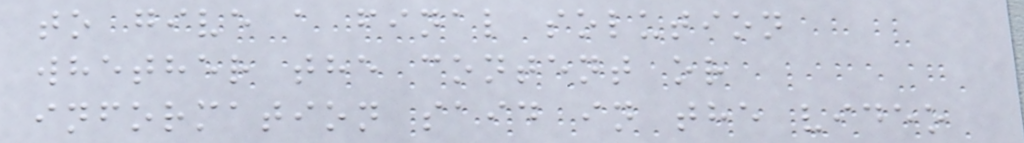to give a final solution
whether the content or
information said in the video
